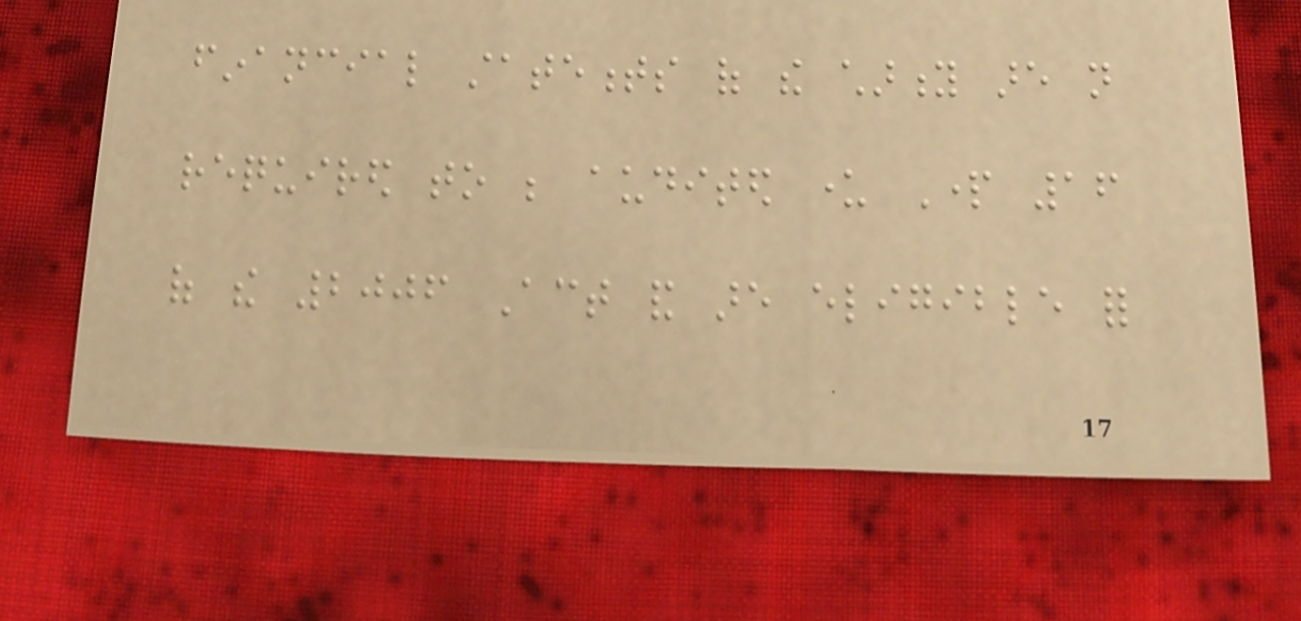financial statements of the charity are not
required to be audited under Part 16
of the 2006 Act and are eligible for
